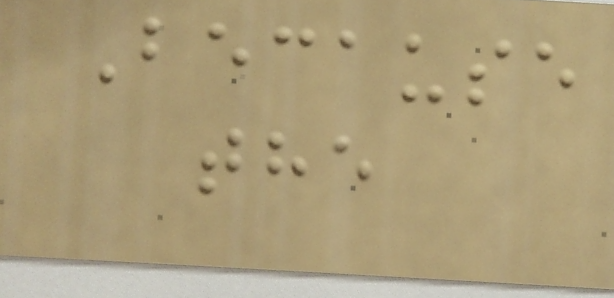Because
the
